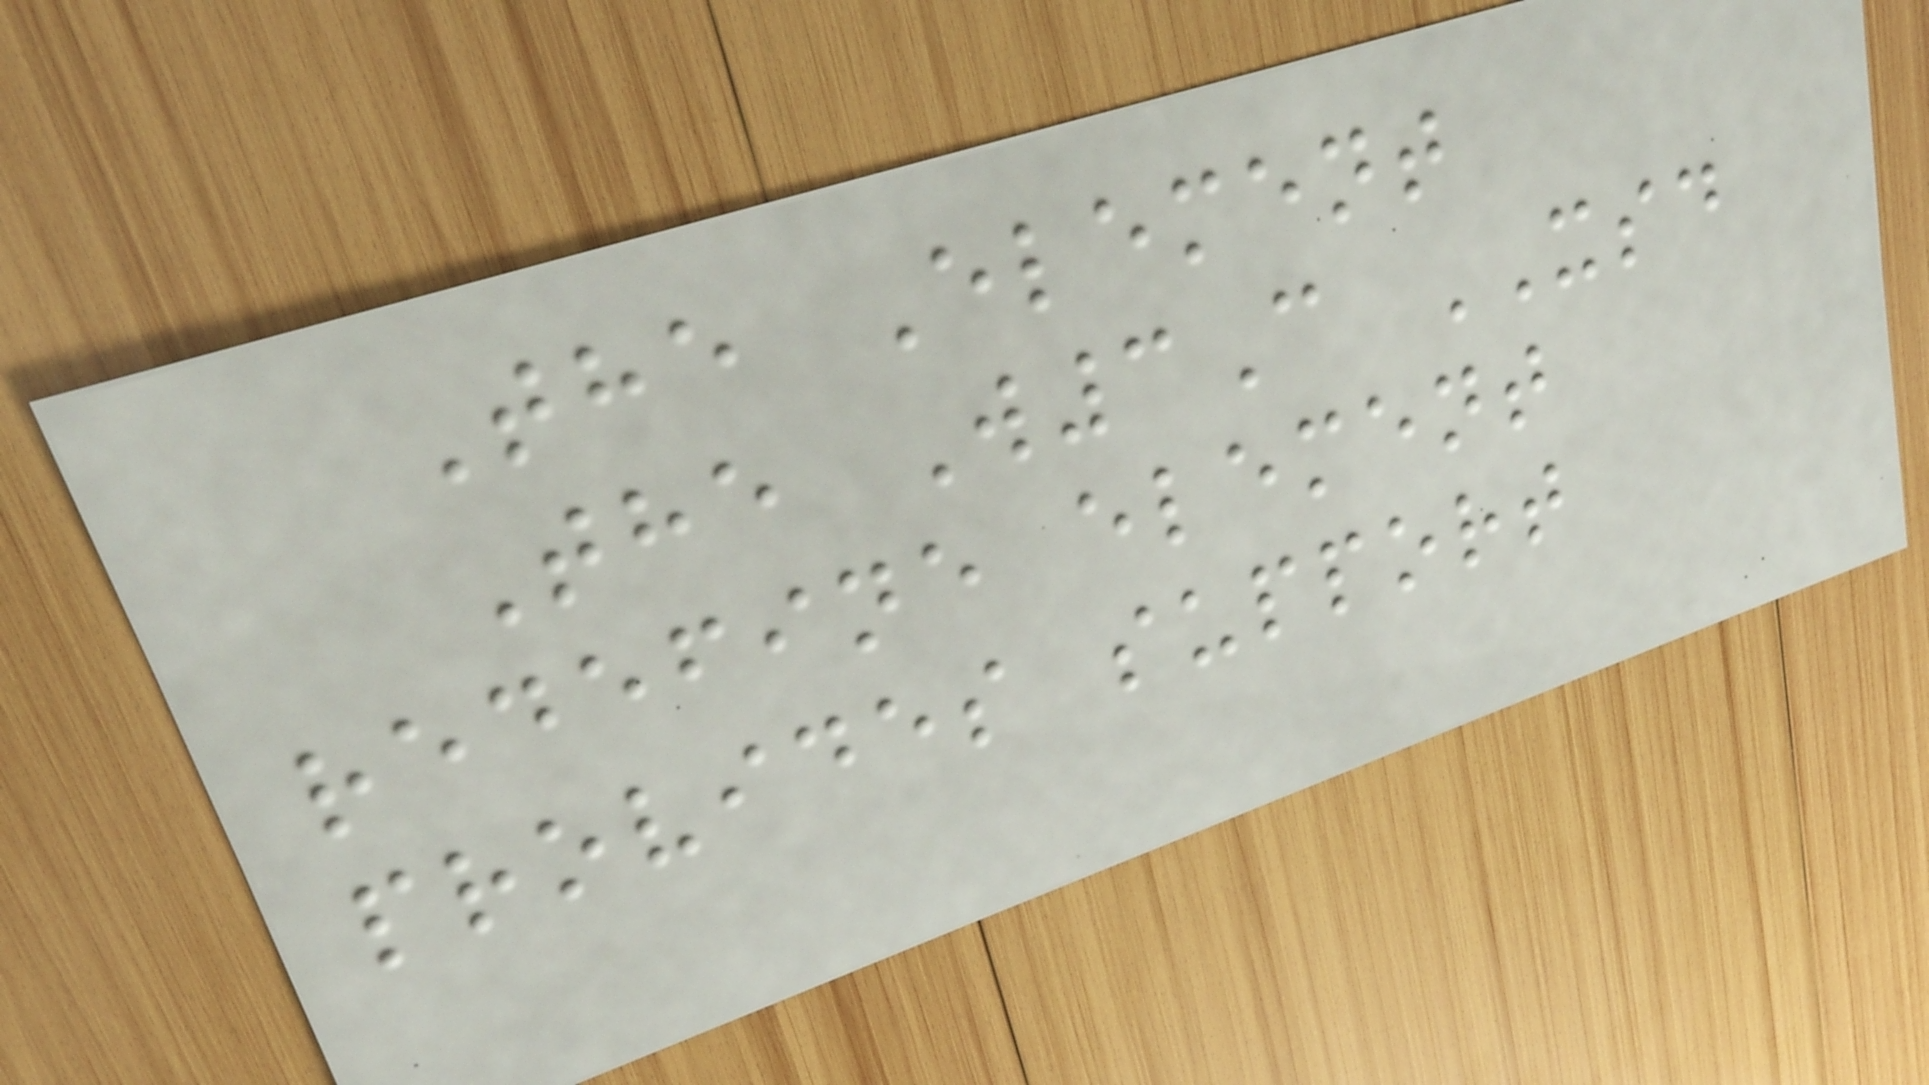The Element
The W3C XSD
redefine element
provides support
